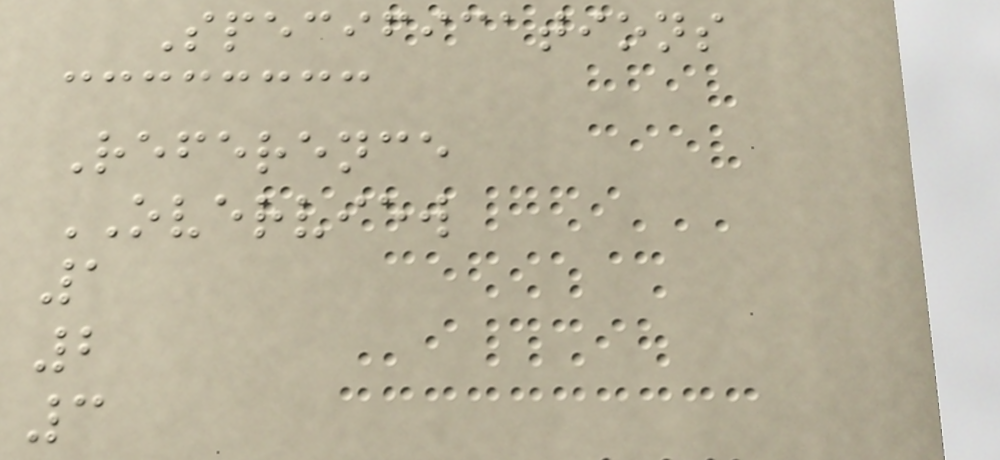Specifications
Reference
OVERVIEW
1
2
3
